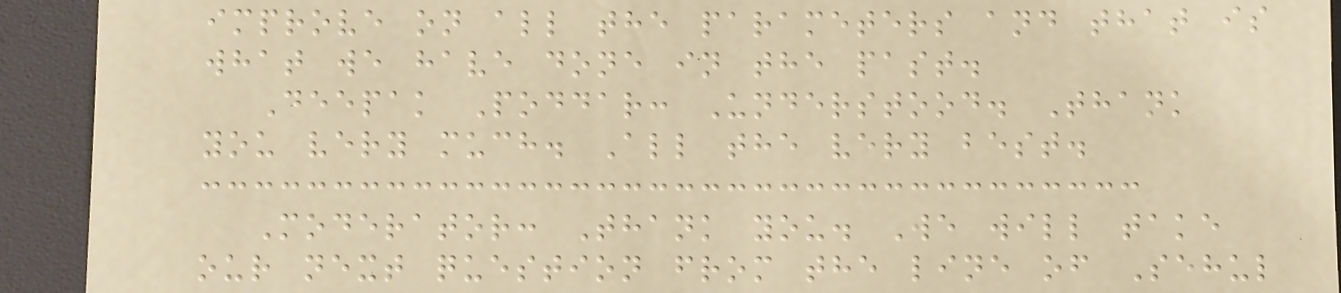improve on all the parameters and that is
what we have done in the past.
Deepak Poddar: Understood. Thank
you very much. All the very best.
Moderator: Thank you. We will take
our next question from the line of Sehul
